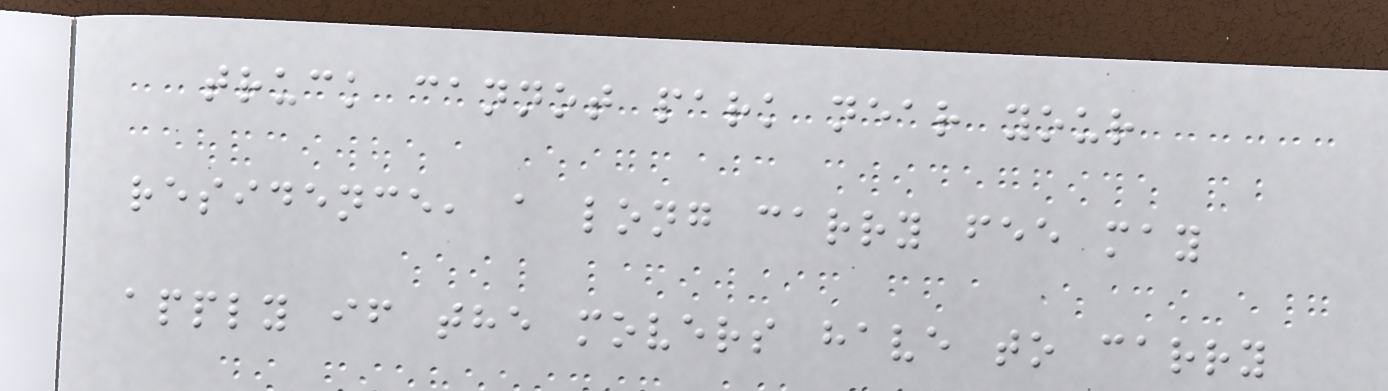truck cannot park near your
residence, a long carry fee may
apply if the movers have to carry
